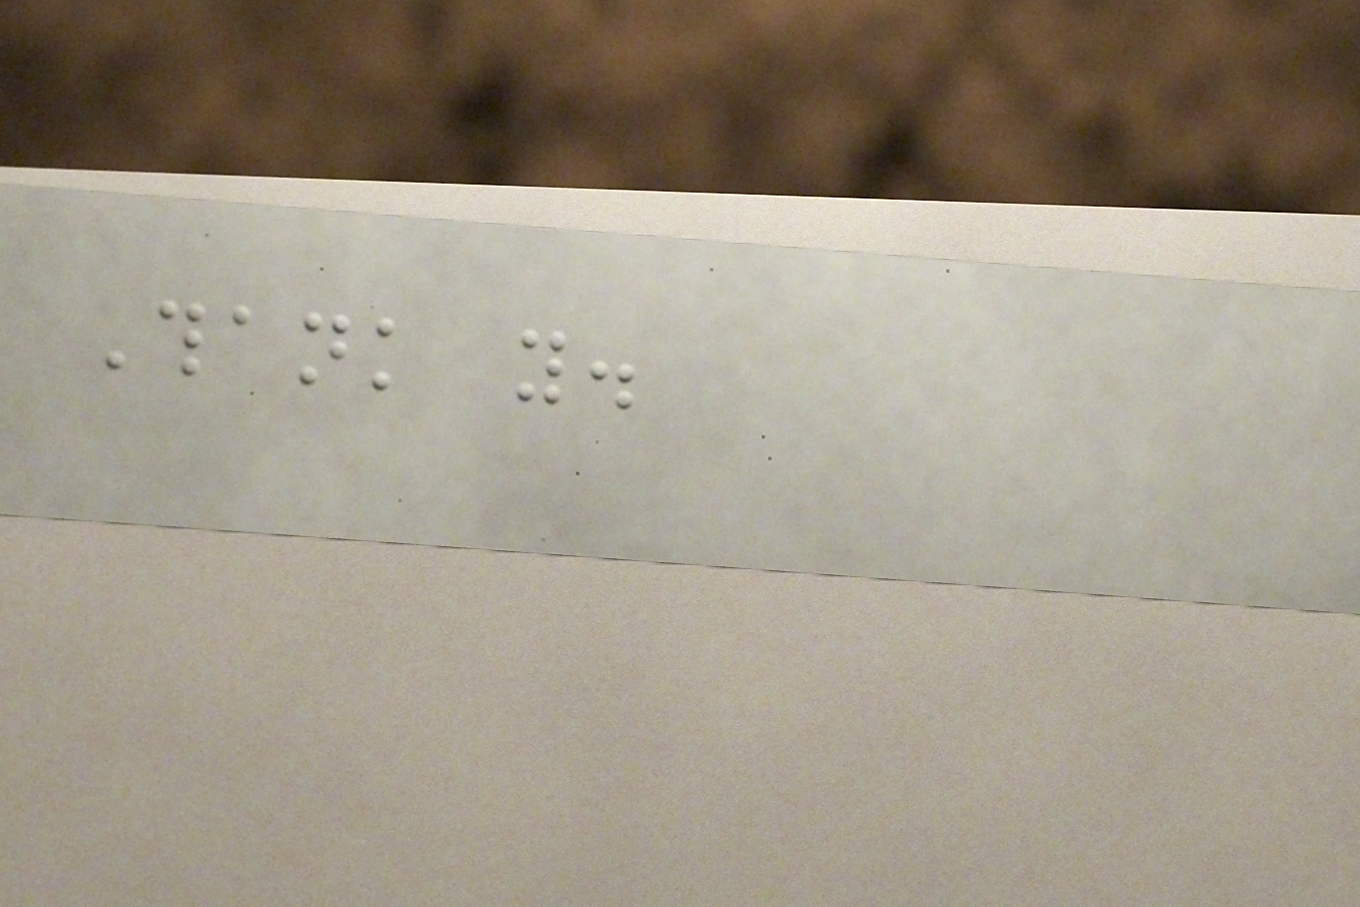Thank you.
